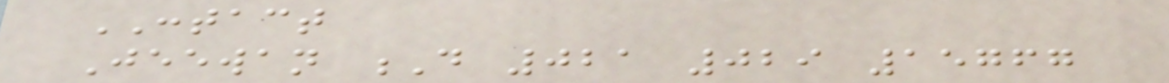CONTACT
Jeewan D 021 029 15767
